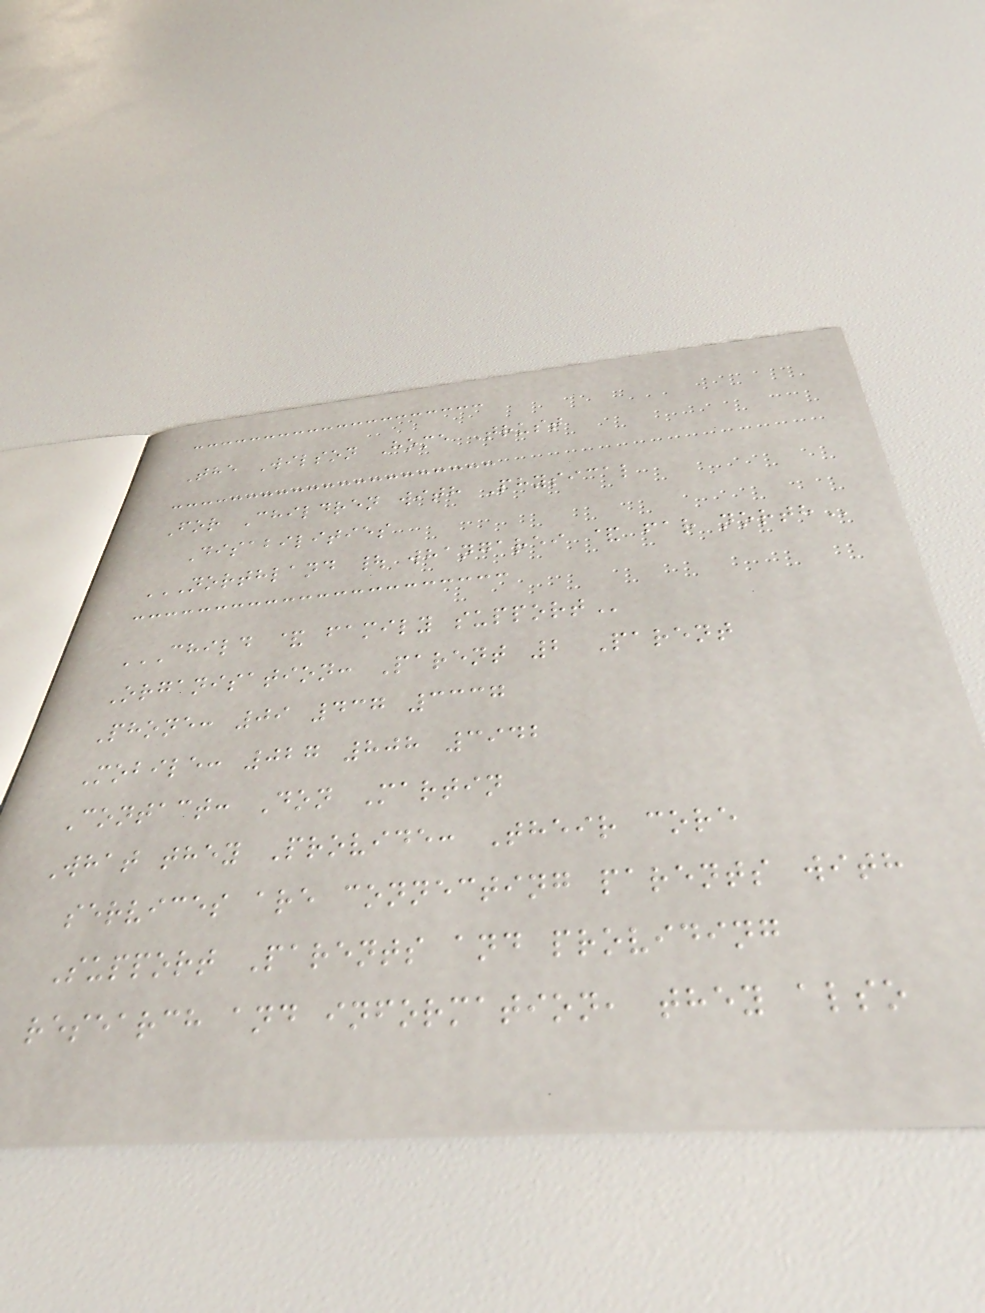The Wilson Home Trust
For Children with Physical
Disabilities
NORTHLAND | WHANGAREI & FAR NORTH
CHILD & FAMILY SUPPORT
Organisation: Parent 2 Parent
Phone: 09 437 3337
Mobile: 027 808 3942
Contact: Don Martin
What they Provide: Their core
services are connecting parents with
Support Parents and providing
research and information, they also
